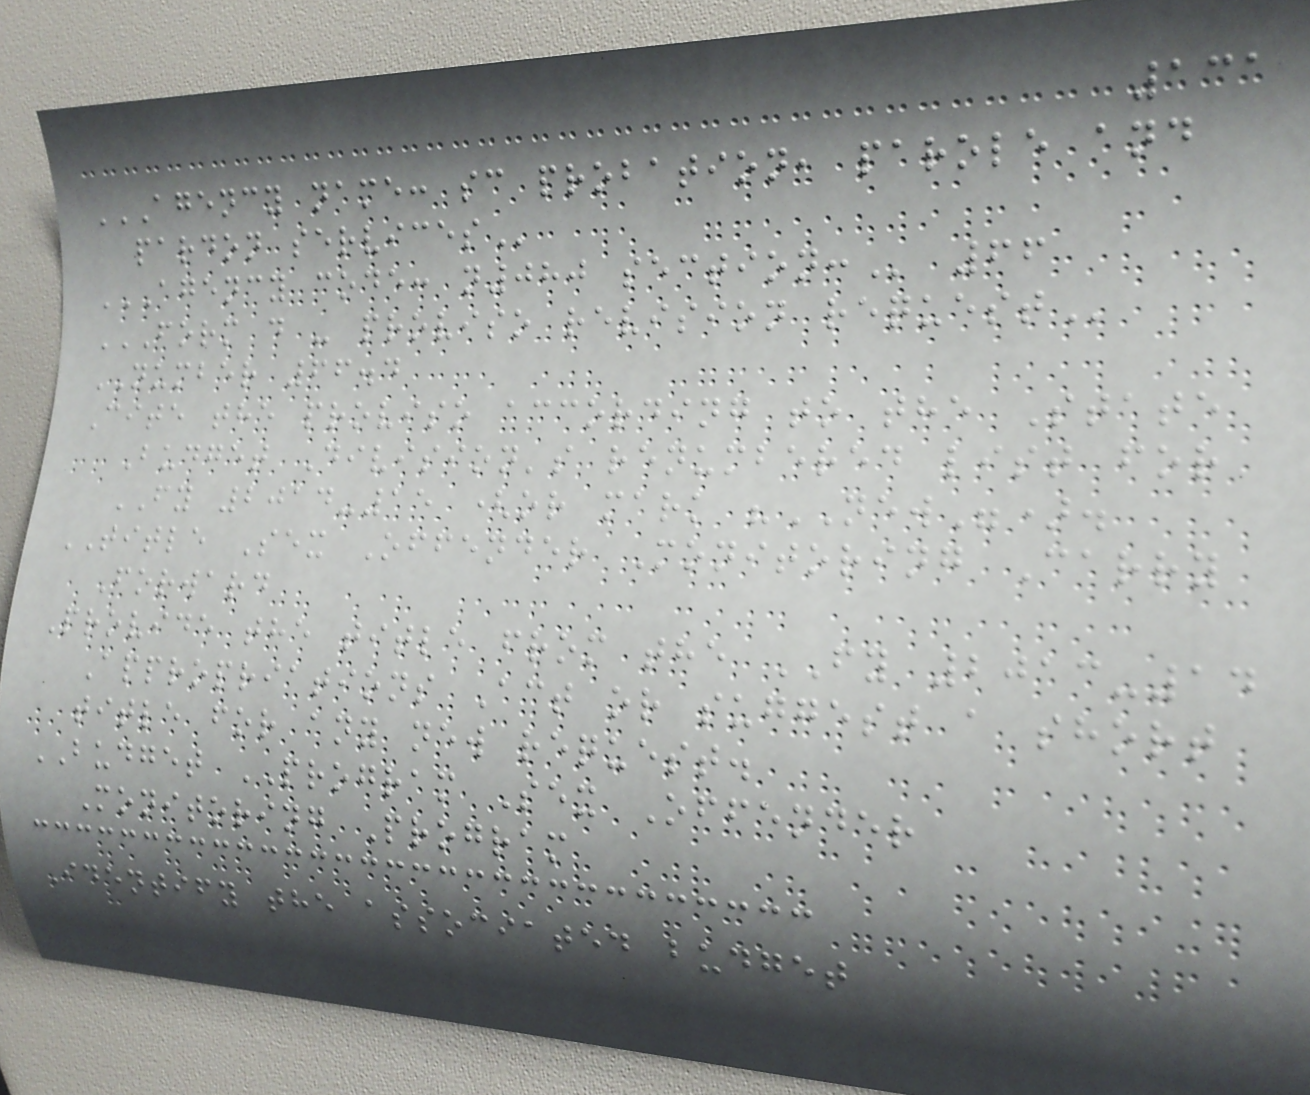131
AGENCY NAME: SC PROBATION, PAROLE AND
PARDON SERVICES
AGENCY CODE: N080 SECTION: 66
FORM D - PROVISO REVISION REQUEST
NUMBER 66.4
Cite the proviso according to the State
Budget Division's renumbered list for
FY 2014-15 (or mark "NEW").
TITLE Sex Offender Monitoring Carry
Forward
Provide the title from the FY 2013-14
Appropriations Act or suggest a short
title for any new request.
BUDGET PROGRAM Sex Offender
Monitoring Program
Identify the associated budget
